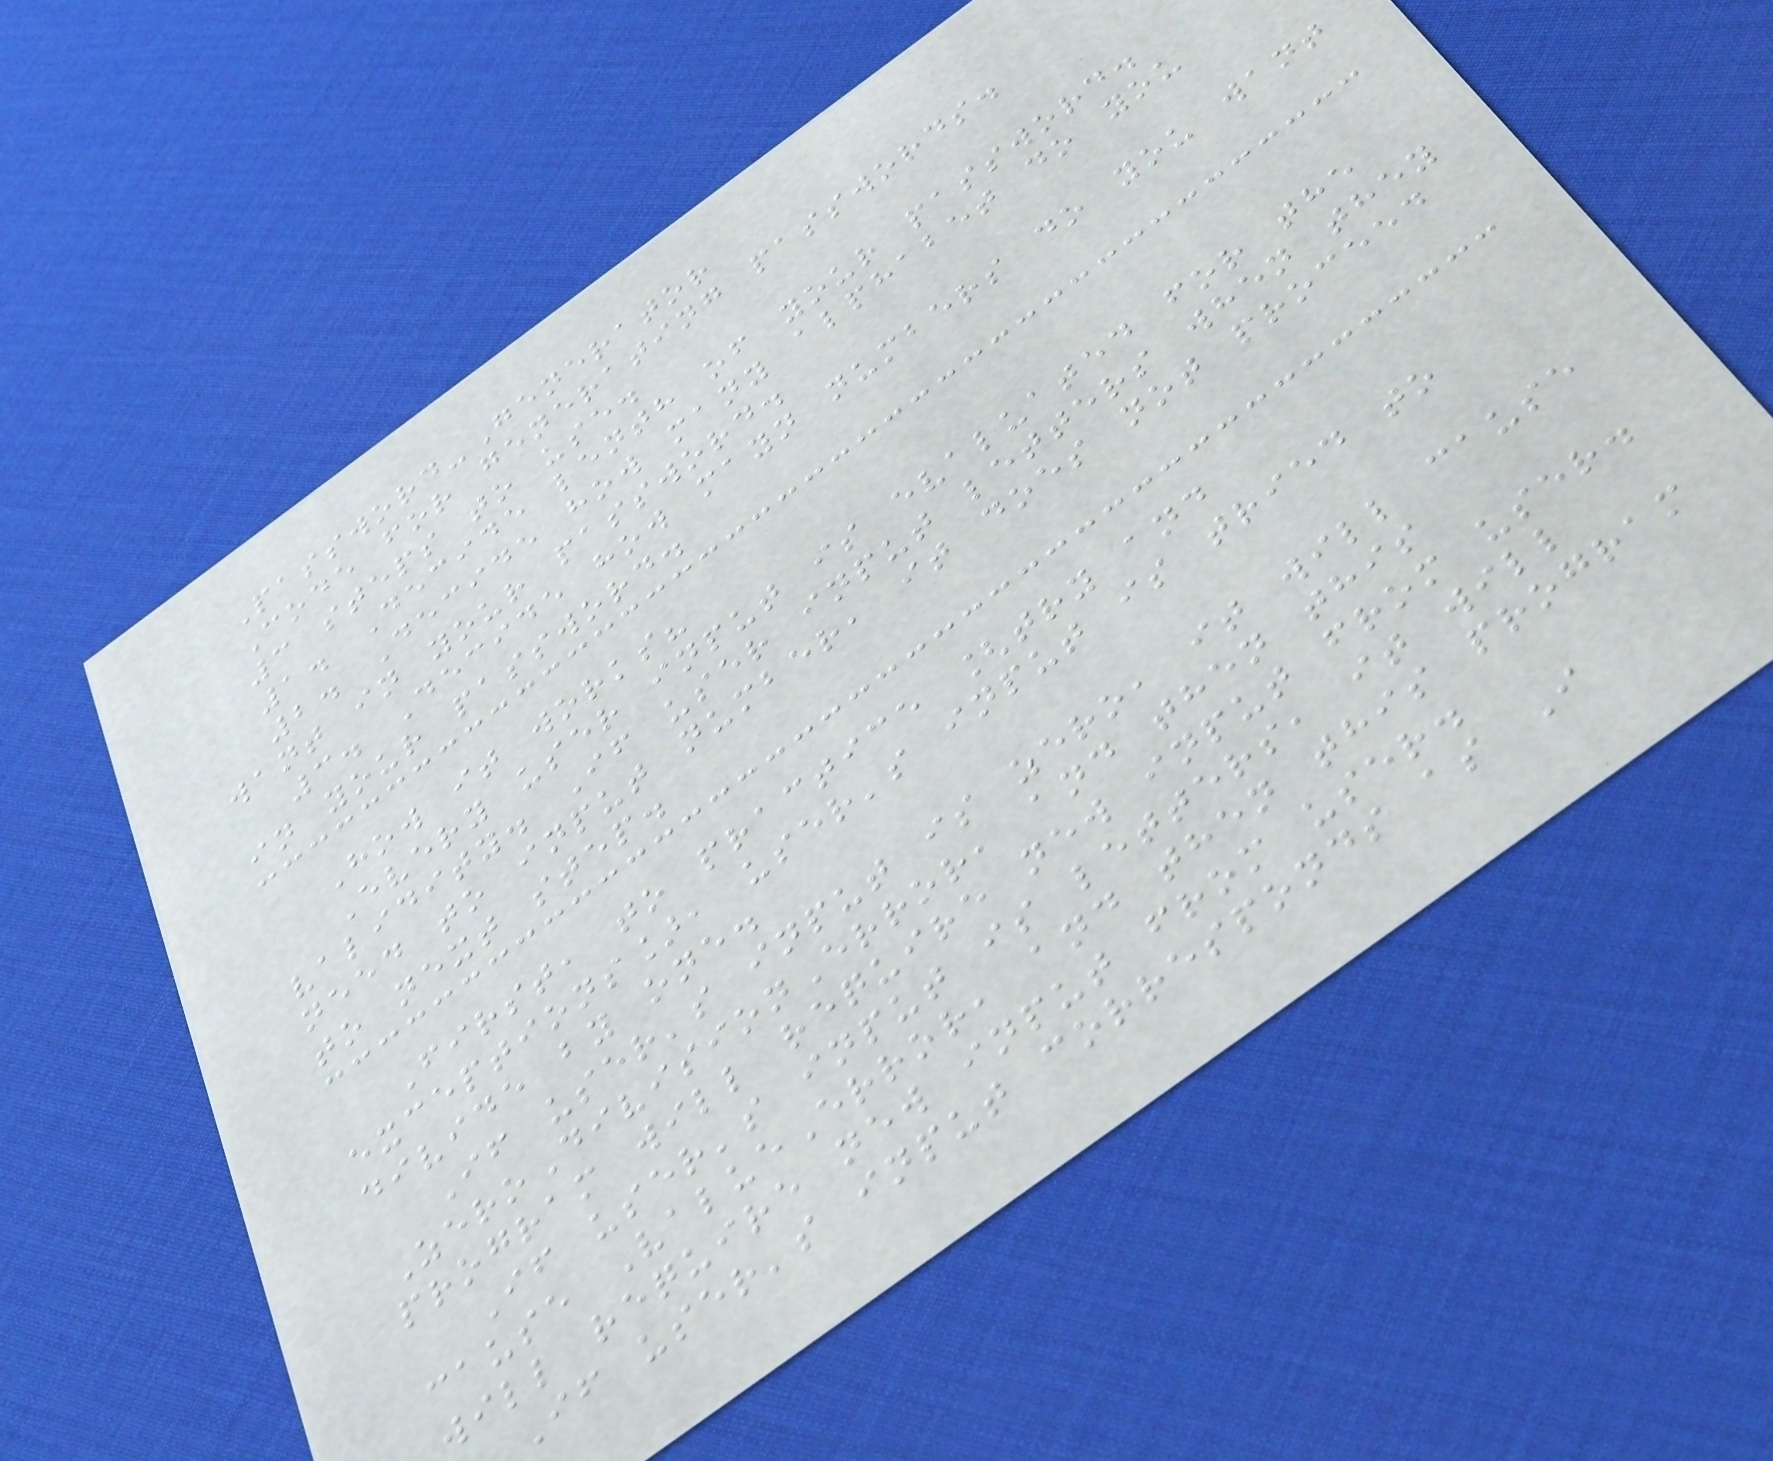Password-Generator
Code for generating passwords.
3 steps to use.
1. Decide lenth of your password.
2. Decide how many alphabet do you
want in your password.
3. Decide how mayn numbers do you want
in your password.
How it works?
Every user input is evaluated for the
validity. If user input letters when they
need to input number, it does not proceed
to next step.
First, to practice [try and
exceptions], user's input is tried to
divide by one.
If user's input is zero, it will cause
ZeroDivisionError, and then this
program will require new input from user.
If user's input is letters, it will
cause ValueError, and then this program
will require new input from user.
If user's input corresponds as I
